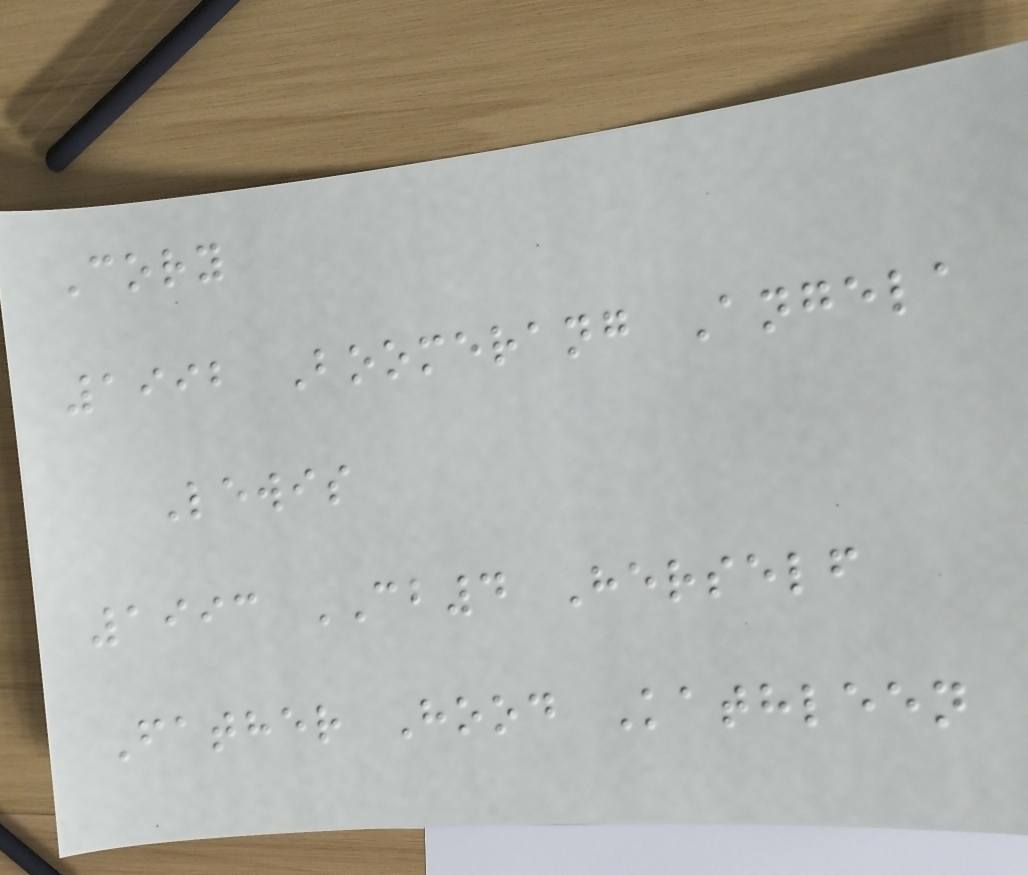Cory
1992 Boomerang Angela
Lewis
1993 CB4 Herself
Father Hood Kathleen
